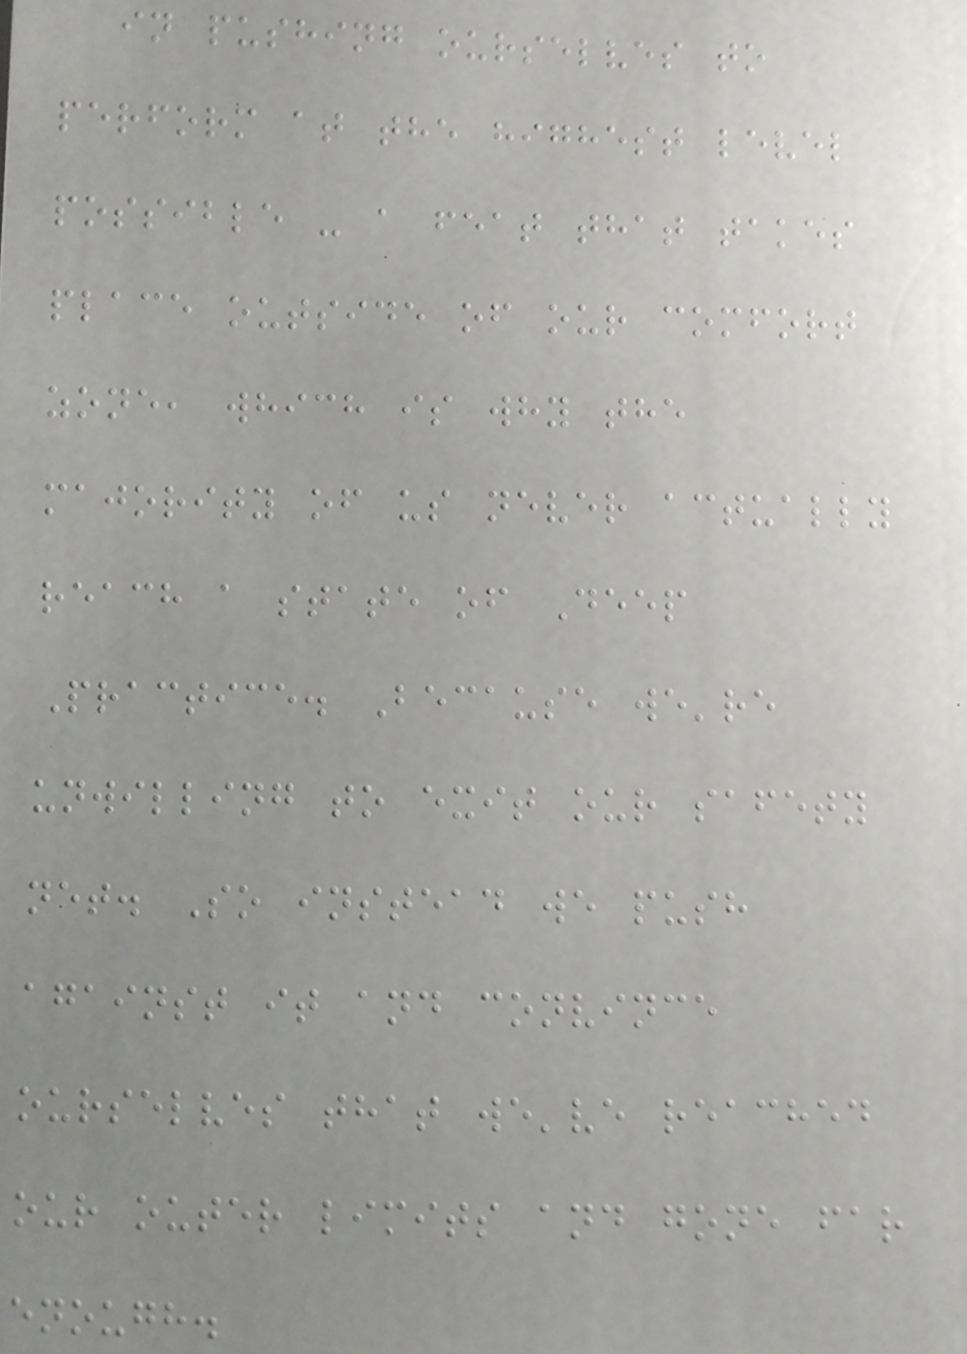in pushing ourselves to
perform at the highest level
possible - a feat that takes
place outside of our comfort
zone, which is why the
majority of us never actually
reach a state of Deep
Practice. Because we're
unwilling to exit our safety
net. So instead we push
against it and convince
ourselves that we've reached
our outer limits and gone far
enough.
